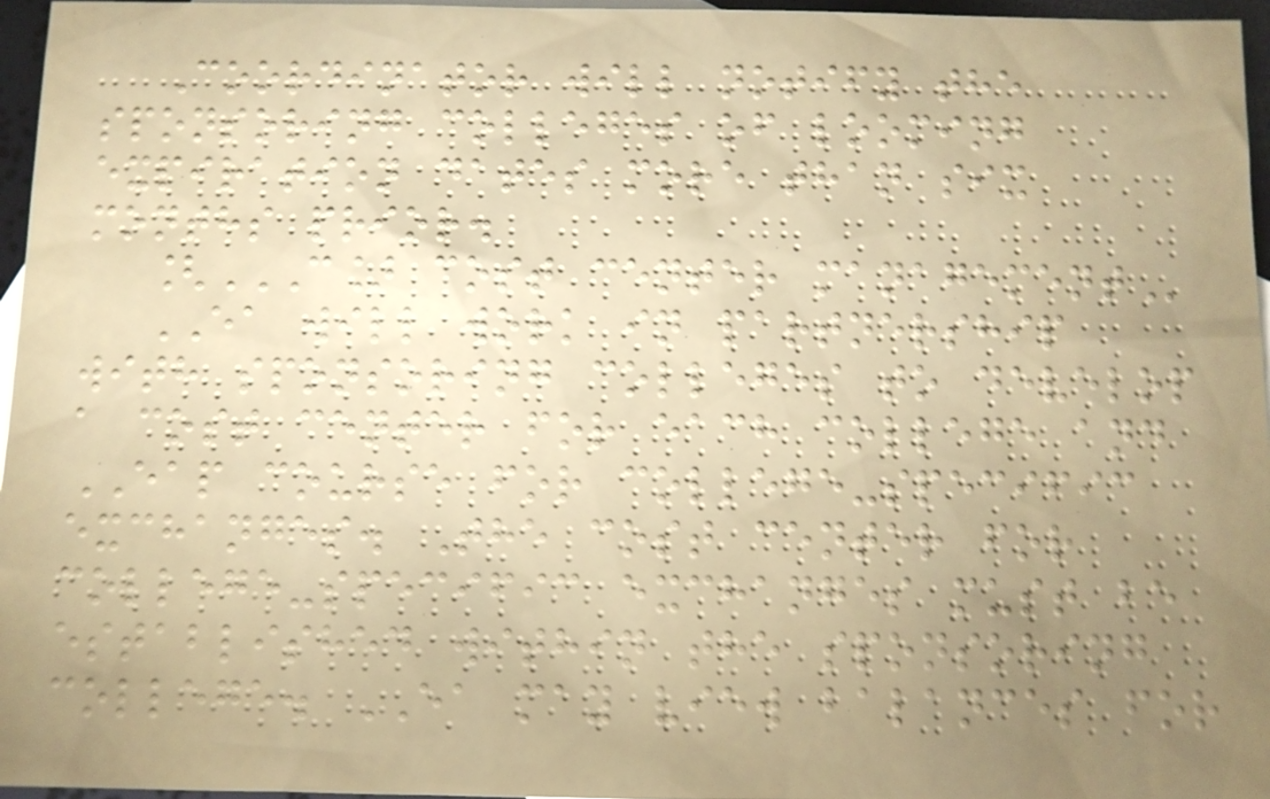Coordinator will notify the
sponsoring colleges of looming
expiration dates more than six
months prior.
[C] COST CENTER MANAGEMENT
EA will work in partnership
with sponsoring colleges to develop
a cost center for each college and
EAP course for college-specific
exchanges. The cost center for
college-specific exchanges must be
established within the sponsoring
college. EA may view balances for
